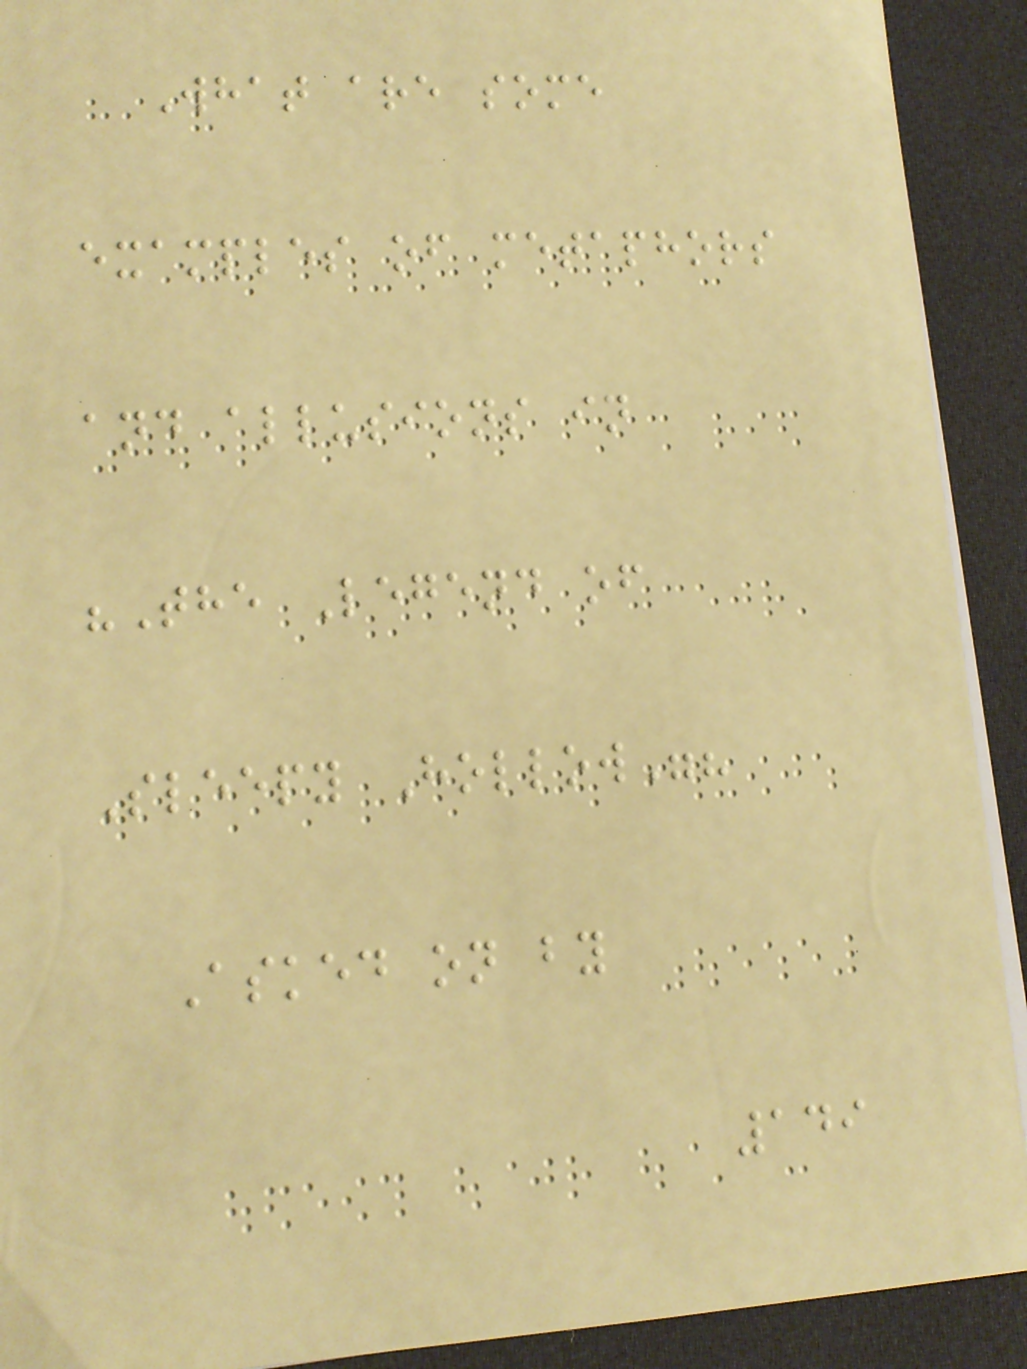What are some
examples of metaphors
and allusions in
"The Legend of
Sleepy Hollow"?
Asked on by
149
